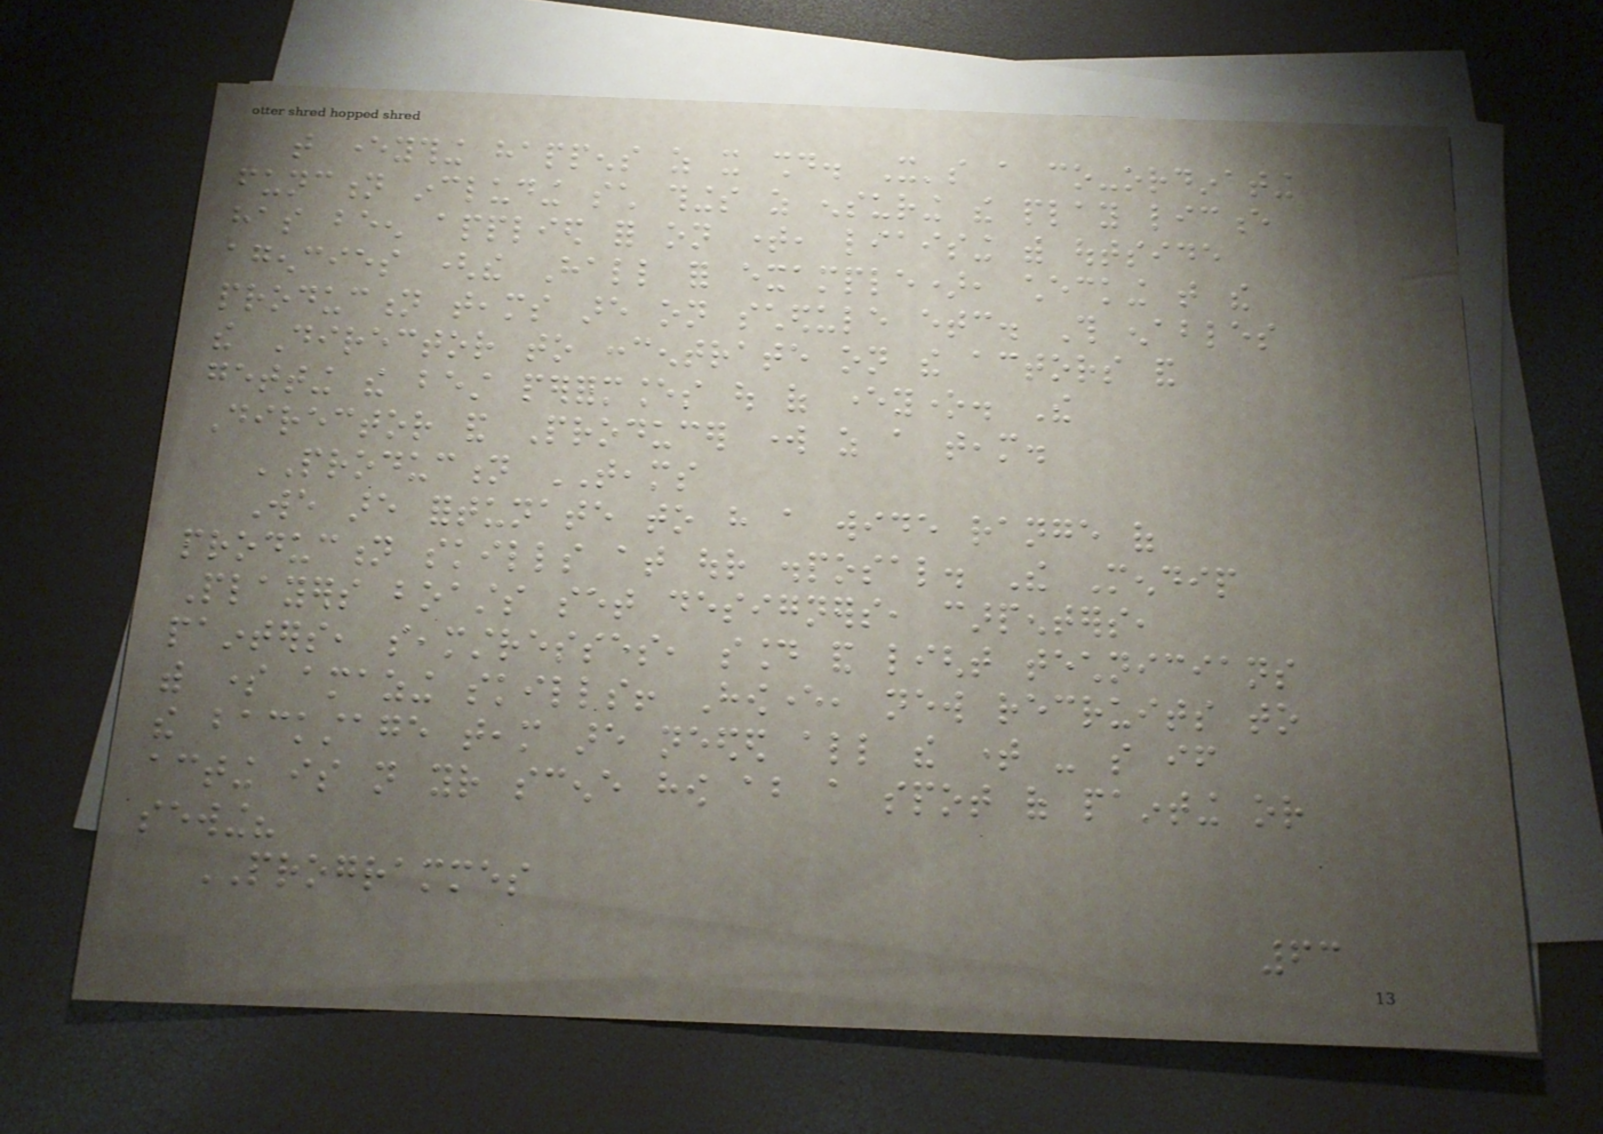that everything happens as it should. It's a co-ordinating
function including such things as ensuring the play licence
has been applied for on time, liaising with outside
agencies (the Hall for example), checking that the
production teams are on schedule etc. This enables
the Director to concentrate on the actors and
getting the best performances out of everyone. The
Director and Producer work as a team.
PRODUCTION TEAMS
We are fortunate to have a wide range of
production skills at our disposal. The Mendip
Players boasts set designers, carpenters,
painters, seamstresses, sound and light technicians
with some amazing skills! However, new recruits to
the backstage team are needed all the time - so if
acting is not your scene how about a spot of painting or
sewing?
PROGRAMMES
63
